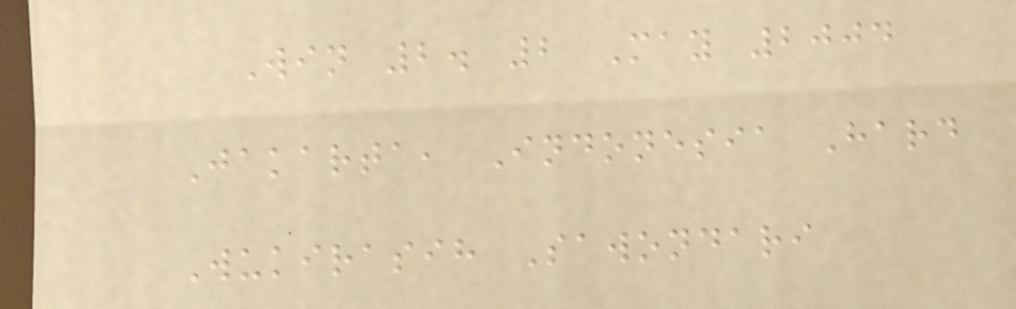Win 2. 2 May 2004
Jakarta, Indonesia Hard
Wukirasih Sawondari
